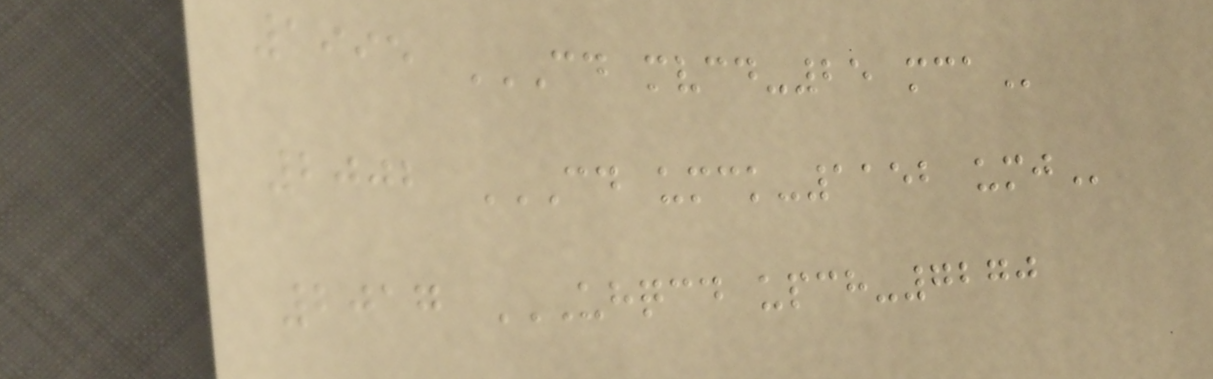1995 CD MVCD-25 MCA
2002 CD UMCK-1152 UMJ
2017 UHQCD UPCH-7270
